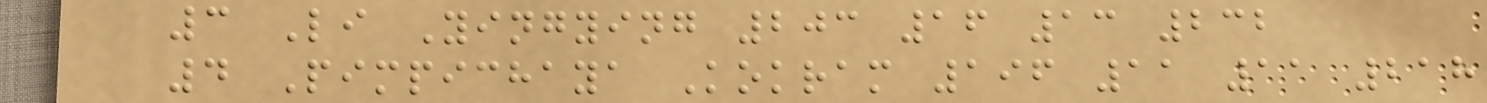3 Li Yingying 203 16 13 232
4 Pimpichaya Kokram 196 11 11 218
